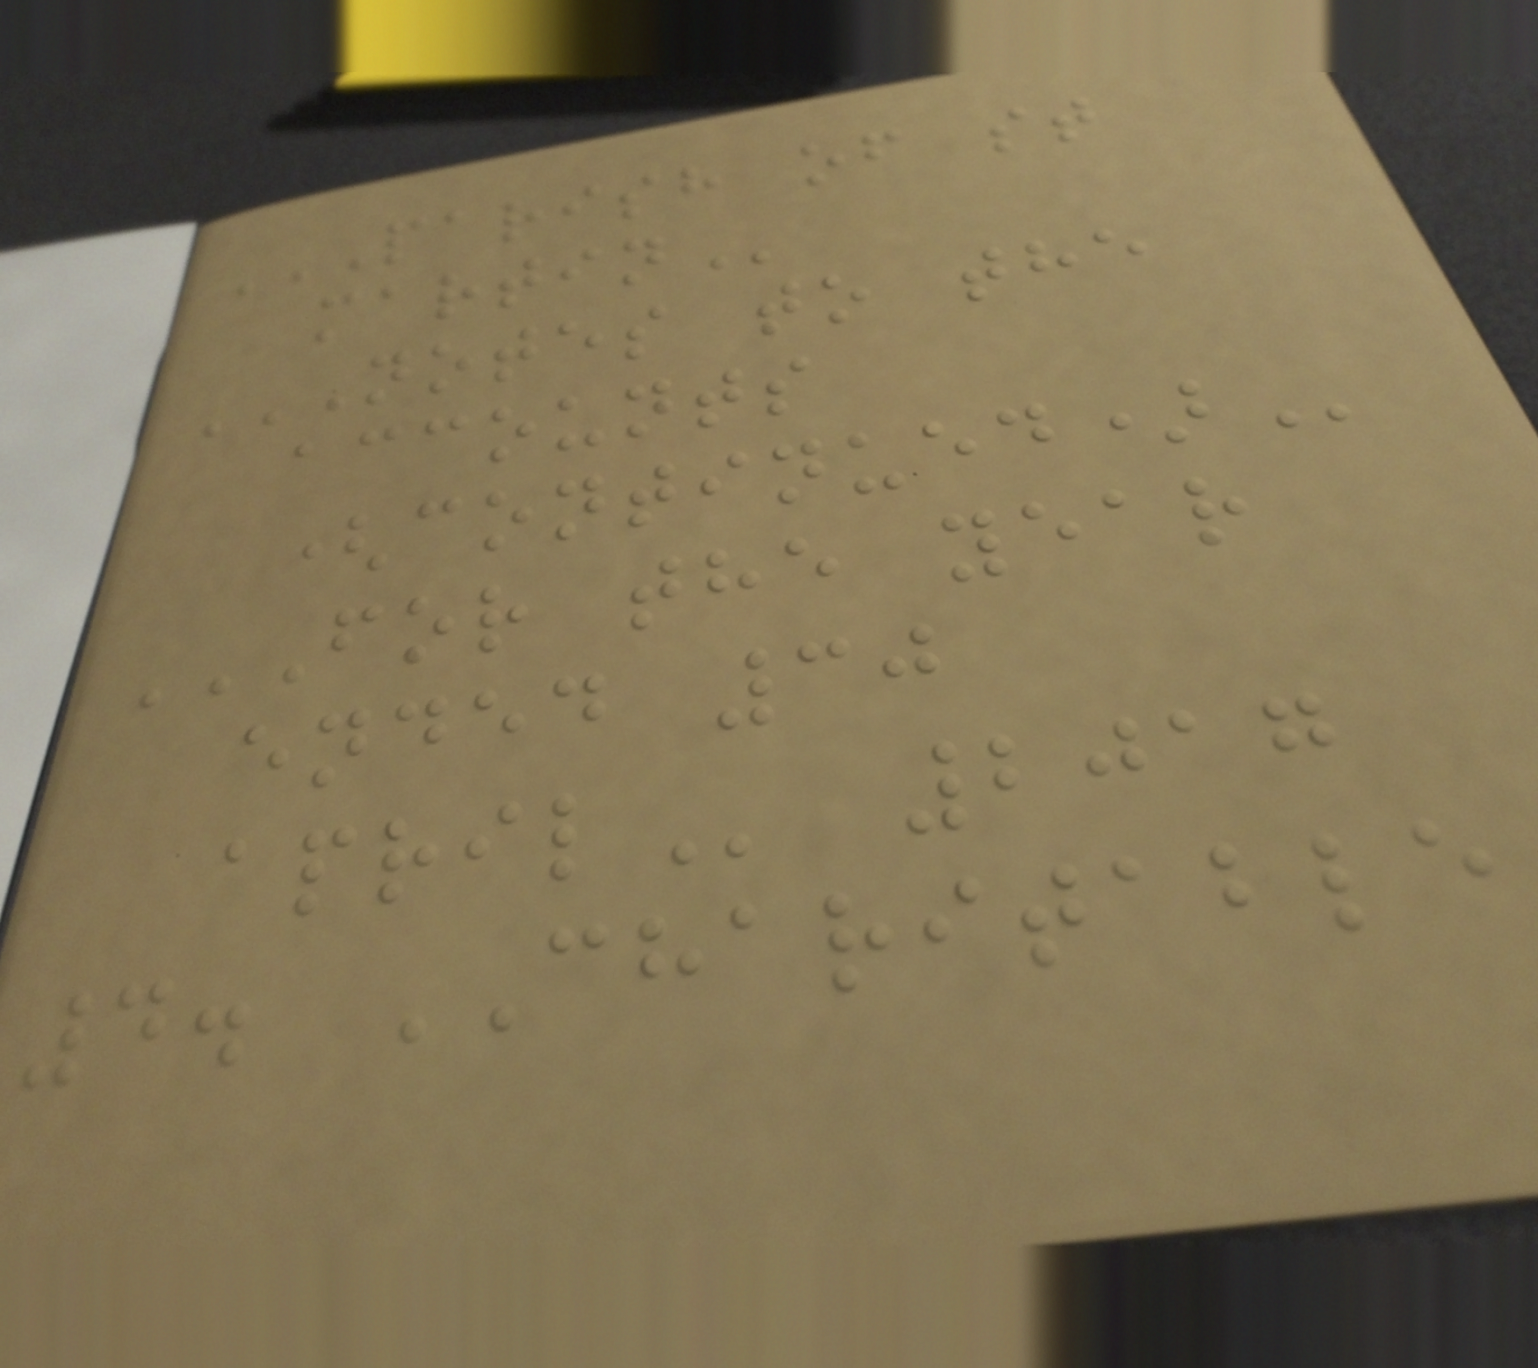PARISH OF ST
MARTIN
NOTES TO THE
ACCOUNTS
(CONTINUED)
FOR THE YEAR
ENDED 30
APRIL 2017
4. CHARITABLE
